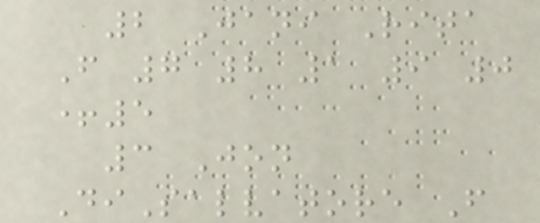2 Jani Rita
F 7 8 1 9 0
+5
3 Jon
DiSalvatore F
